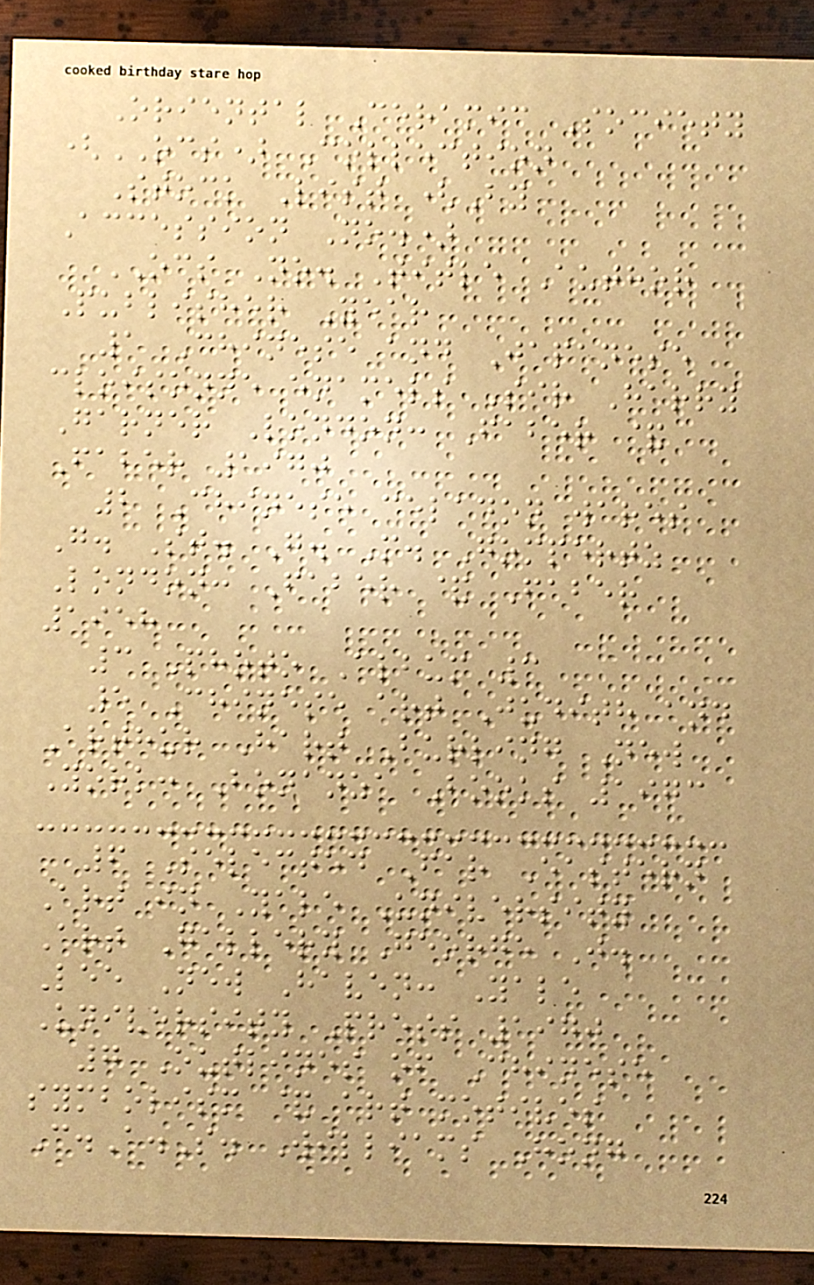Oriental Ceramic Society
(OCS) Collection
Stock List (By
Accession No.)
OCS No. Title Author
Publisher Year
1 Chinese and Japanese
cloisonne enamels Sir Harry
Garner London: Faber &
Faber 1970
2 Chinese celadon wares
G. St. G. M. Gompertz
London: Faber & Faber
1958
3 Photo Album 3
5 Chinese art Judith and
Arthur Hart Burling New
York: Bonanza Books 1973
6 Selected Far Eastern
Art in Yale University
Art Gallery George J.
Lee New Haven: Yale
University Press 1970
7 Outlines of Chinese
symbolism & art motives
C.A.S. Williams Hong
